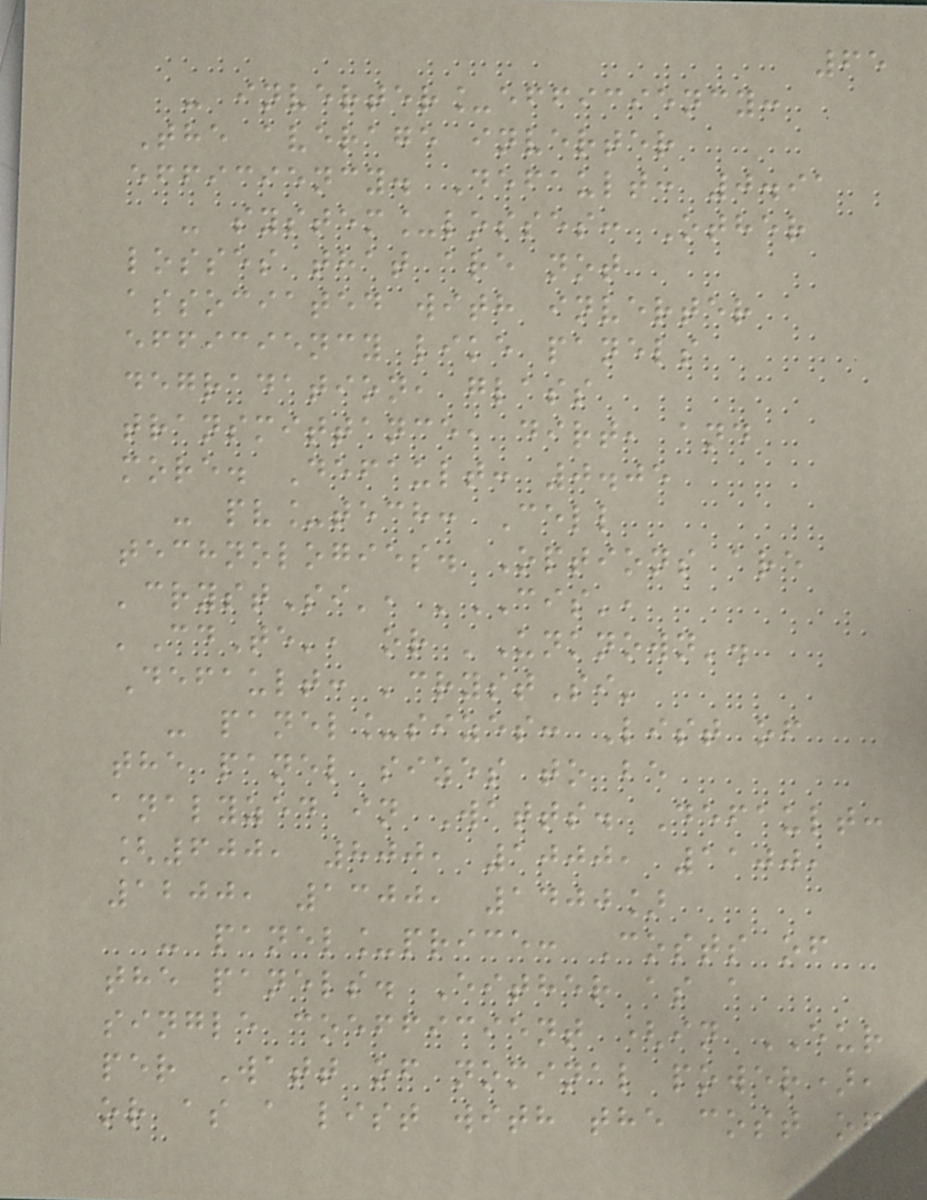65
- inverter_efficiency:
The average inverter
efficiency. Default: 0.91
- system_losses: Other
losses that are not
associated with inverter
efficiency like panels
degradation, glass
transmittance, dirt, and
more. Default: 0.05
- pv_tech: Cell
technologies. Options are
'crystSi', 'CIS',
'CdTe', or 'Unknown'.
Default: 'crystSi'
- panel_sizes: List of
the panel sizes to be
analyzed in Watts. Default:
[600, 800, 1000, 1100,
1200, 1300, 1400]
- panel_price: Costs of
the panels. Either as a
single coefficient (in EUR
per Watt of nominal power),
or as a list with the cost of
